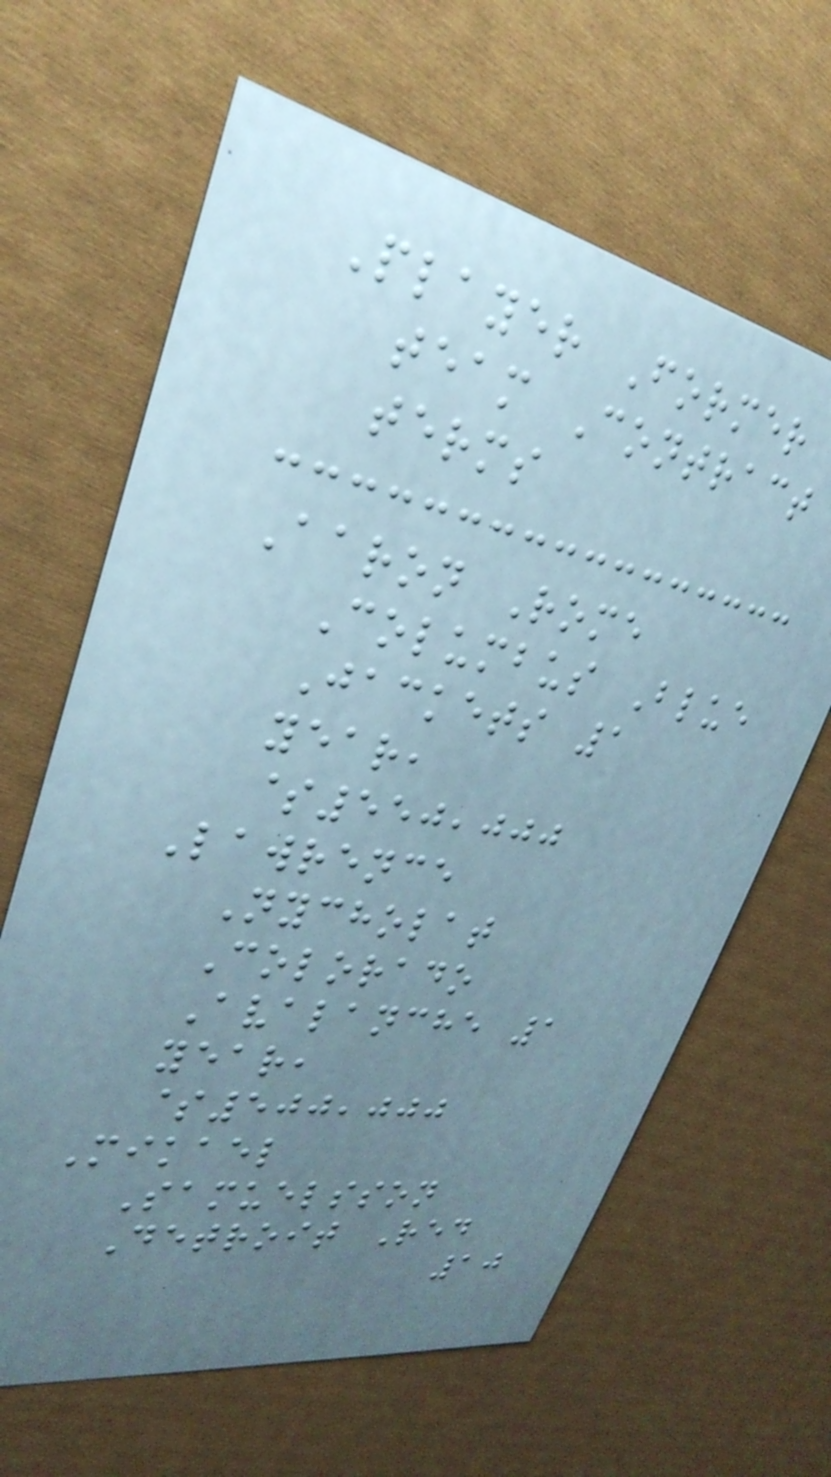Player Former
team Contract
terms
Aaron Rome
Columbus Blue
Jackets 1
year,
$550,000
Lawrence
Nycholat
Colorado
Avalanche 1
year,
$500,000
Mikael
Samuelsson
Detroit Red
10
